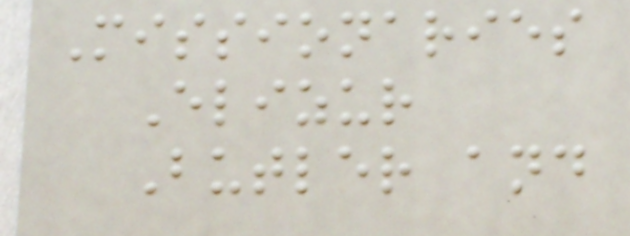Missionaries
Elizur
Butler and
